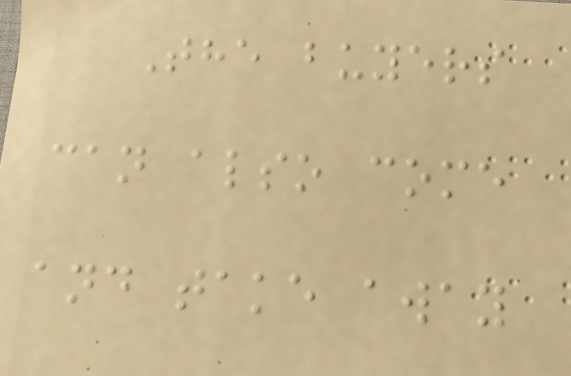The buyers
can also come
and take away
